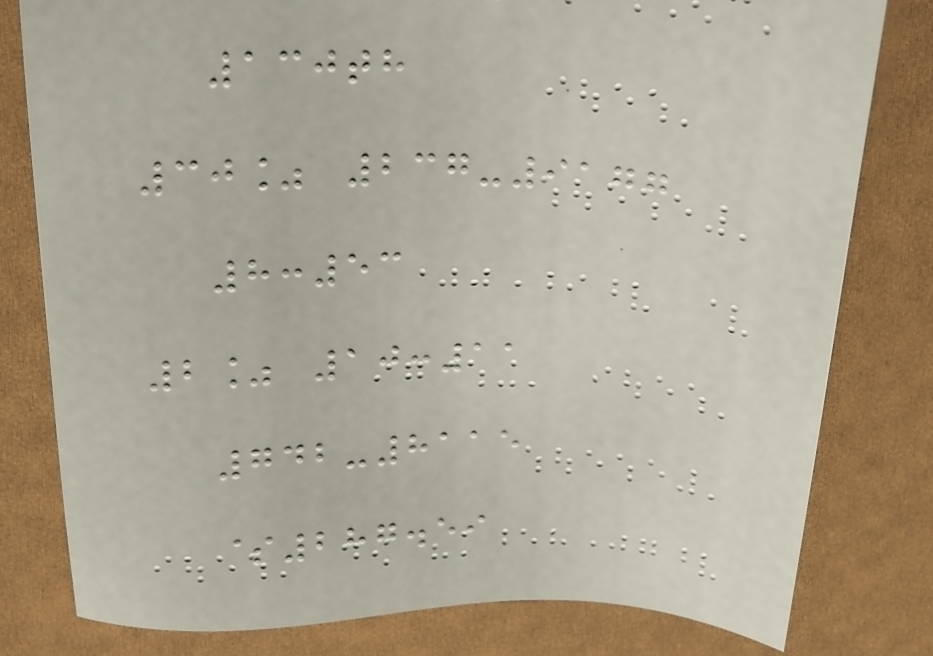130th
30% 237-9177
8:53
2% 10:11
742-8115
$287.59
